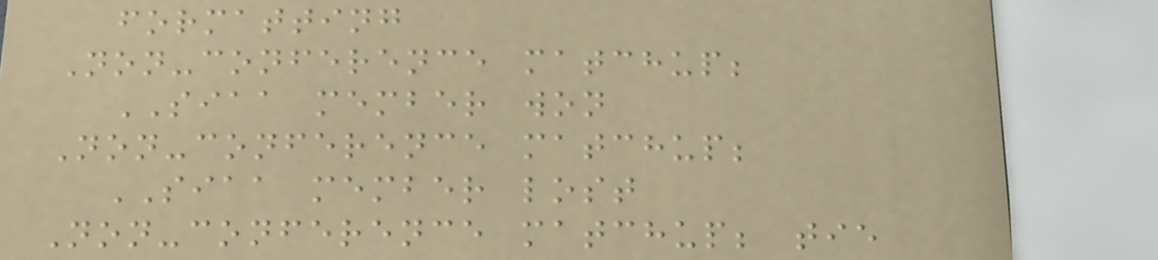formatting
Non-conference matchup;
SIAA member won
Non-conference matchup;
SIAA member lost
Non-conference matchup; tie
